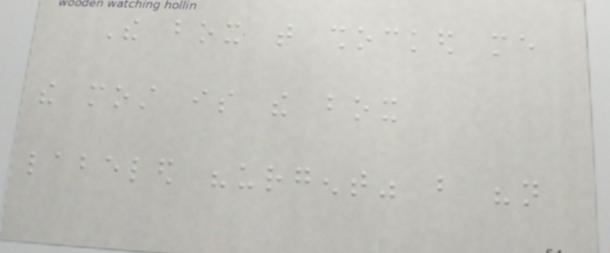The box that shocked me
the most is the box
labeled "urgent" but "not
